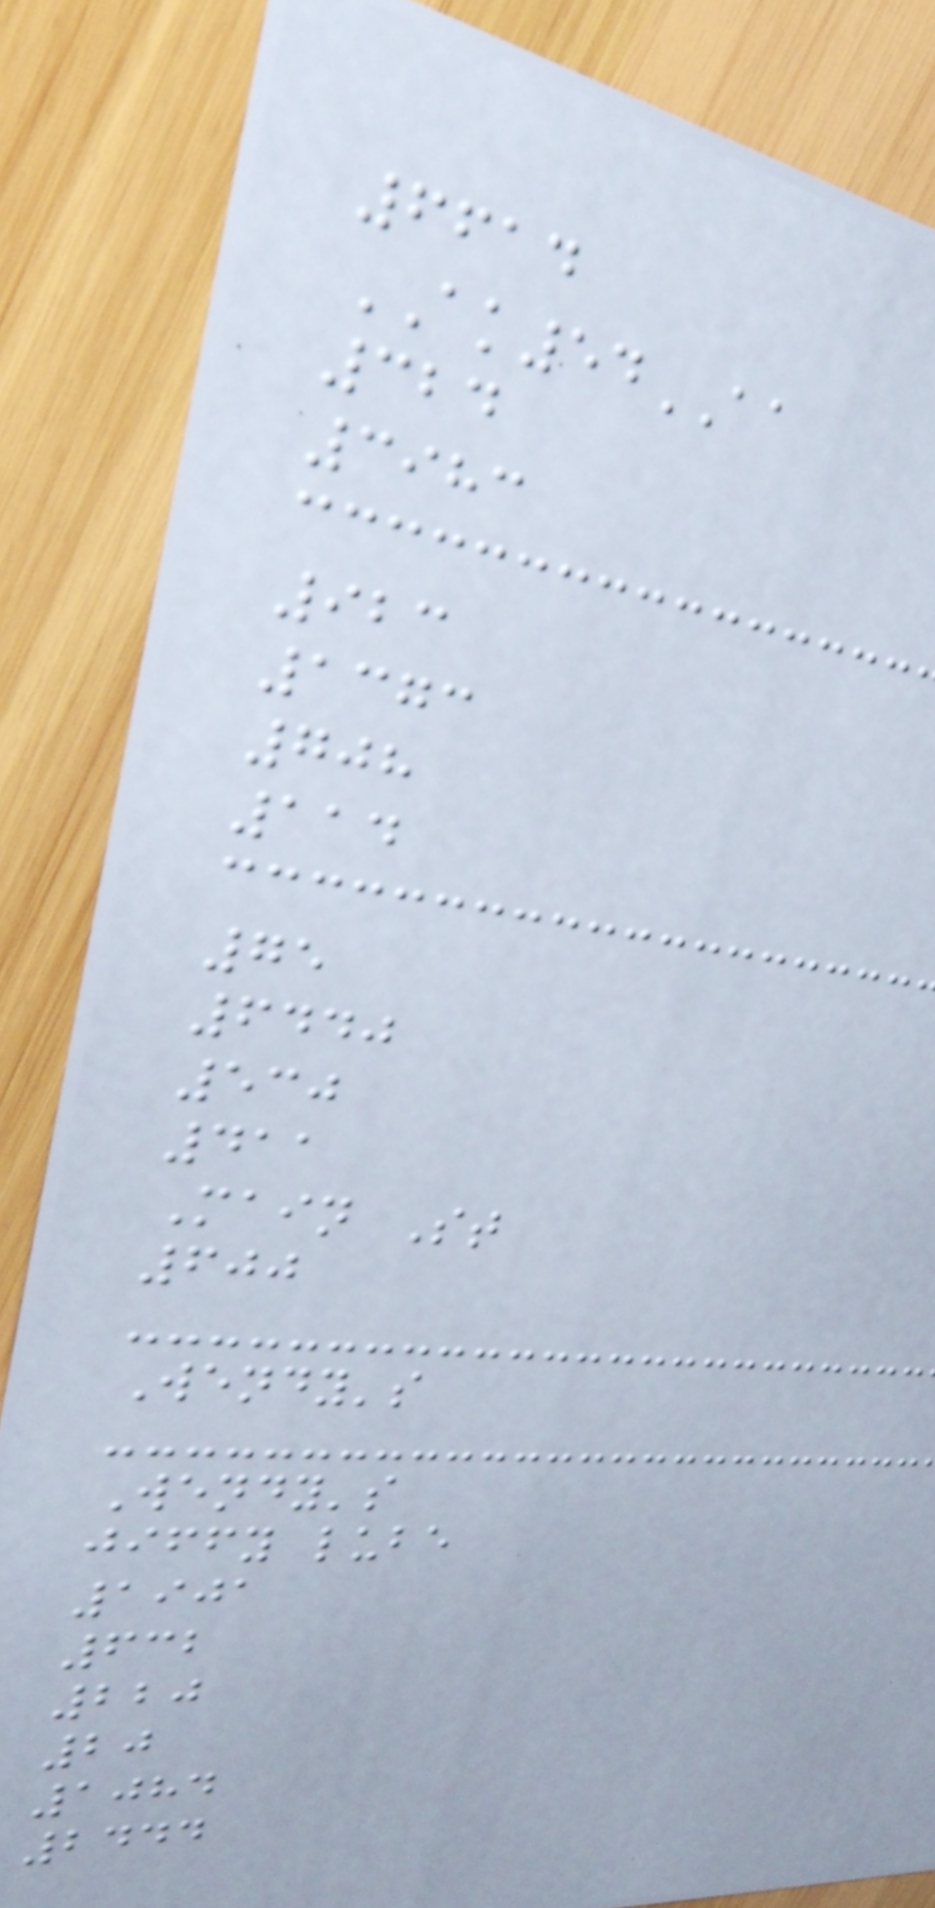6614
AK54AA
324
3983
923
1373
708
114
75
6440
530
411
Main St
600
Wendy's
Wendy's
jiffy lube
1901
632
220
20
1084
2444
